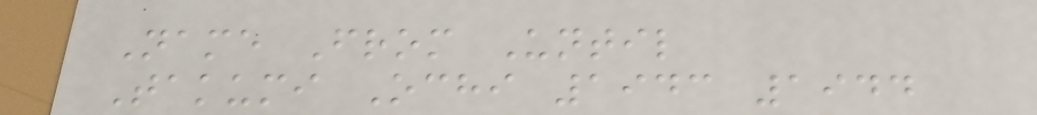Name From Until
Takumi Ochi 1943 1944
